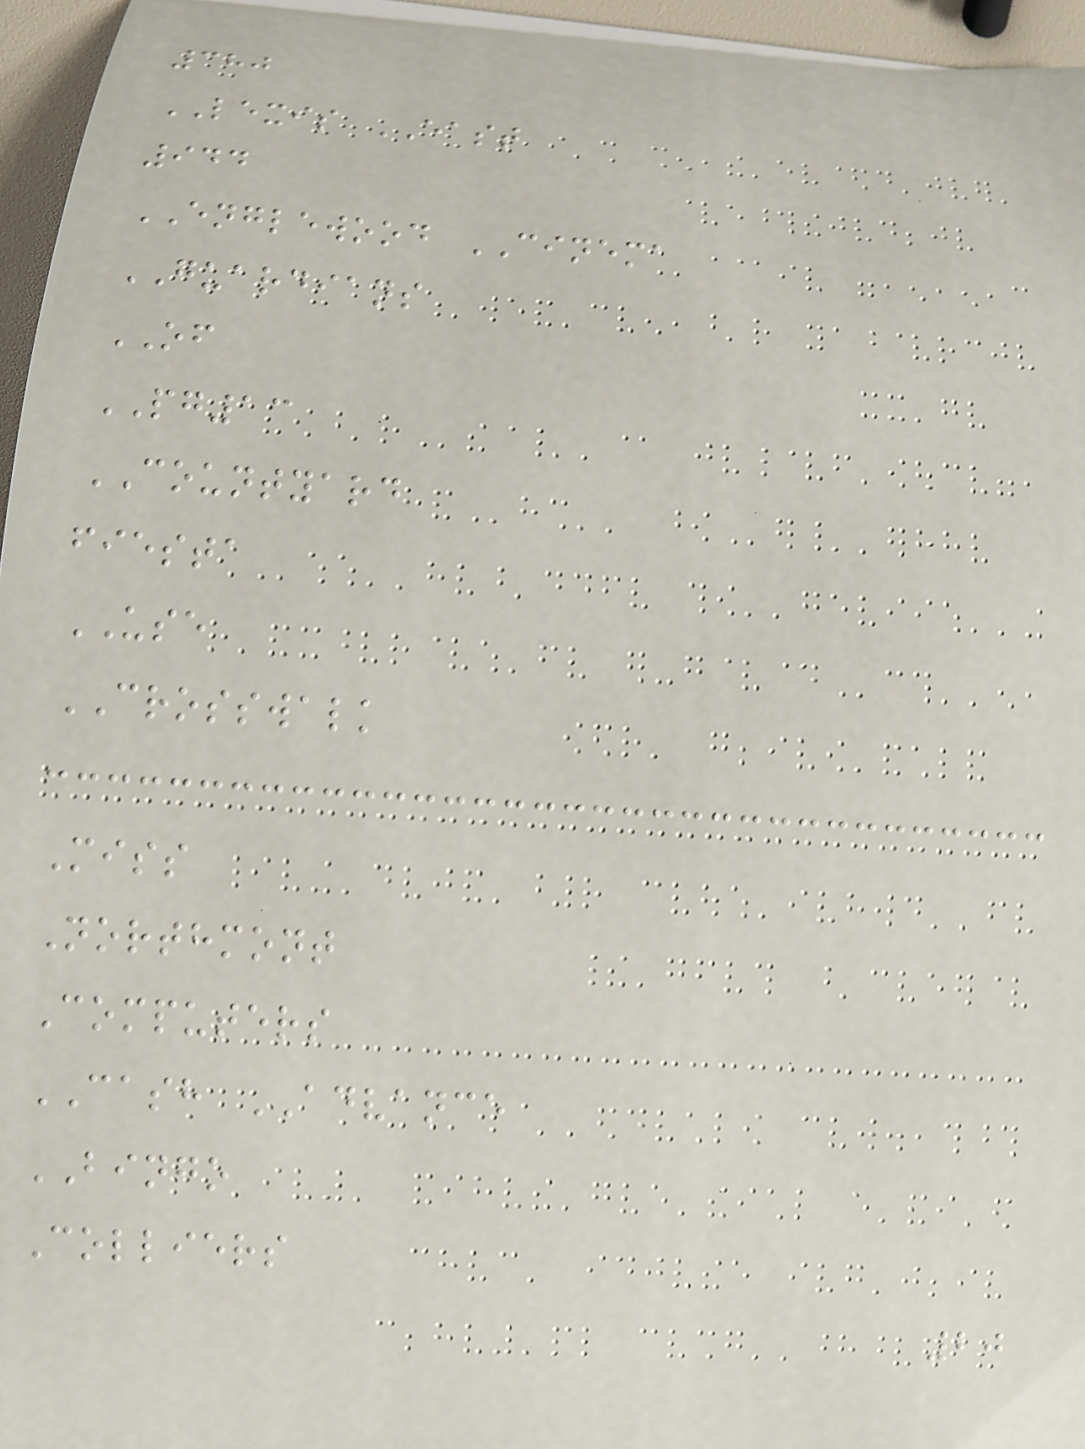380
LEXIS EAST
944
ENGLEWOOD CINEMA
GUARDIANS
OF
PG13
COUNTYARD
fiesta
USE
CROSSWALK
Miss
Northmont
Computers
CASH ADVANCE
BINGO
Colliers
20
